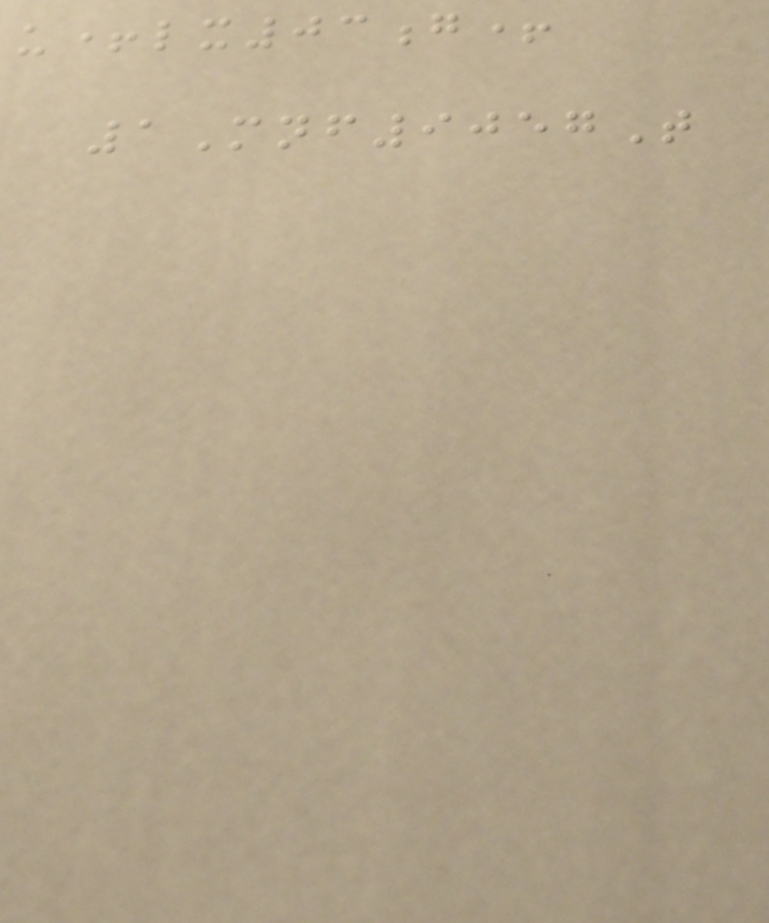u+lx03g+
1Mnf9057T
